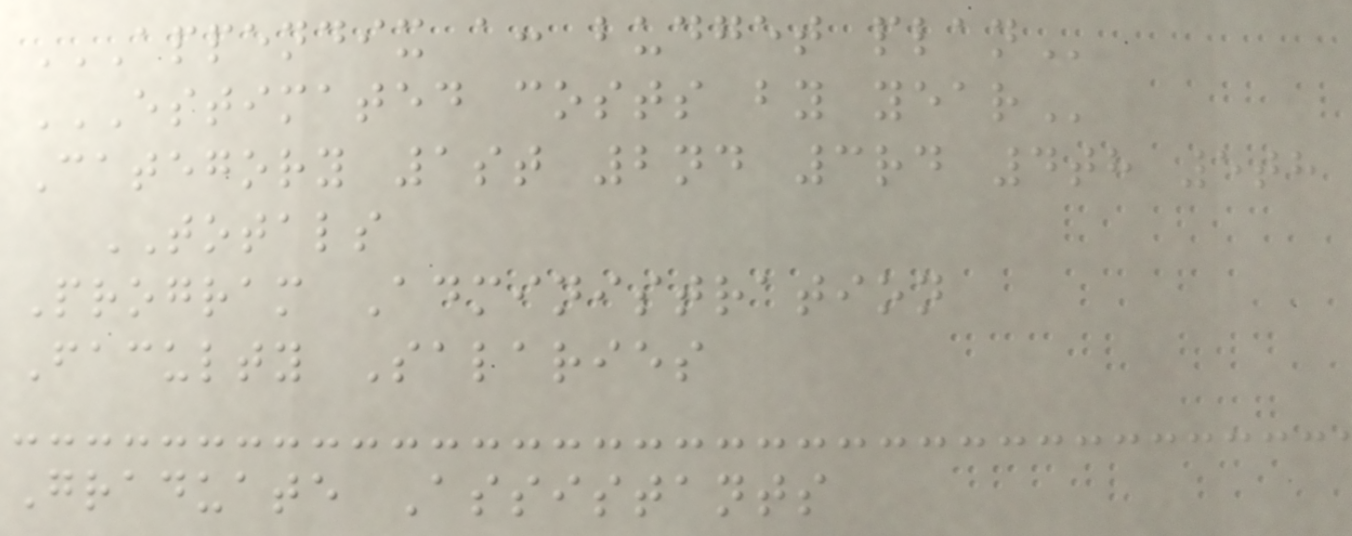APPENDIX A: BUDGET PLAN
ESTIMATED COSTS BY YEAR
Category 1st 2nd 3rd 4th 5th
TOTALS
Program Administration
Faculty Salaries
Graduate Assistants
